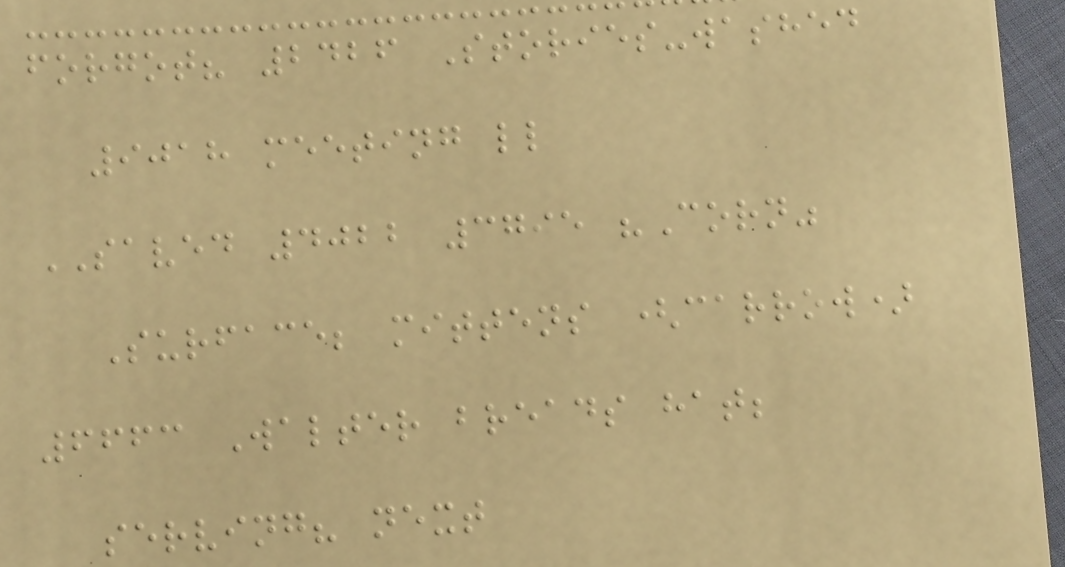forgot? 2426 Stories-washed
9018 meeting ll
SAVED 4022 3795 "Corn"
Surface; mittens (carrow)
6663 Walter breads hat;
serving? next
